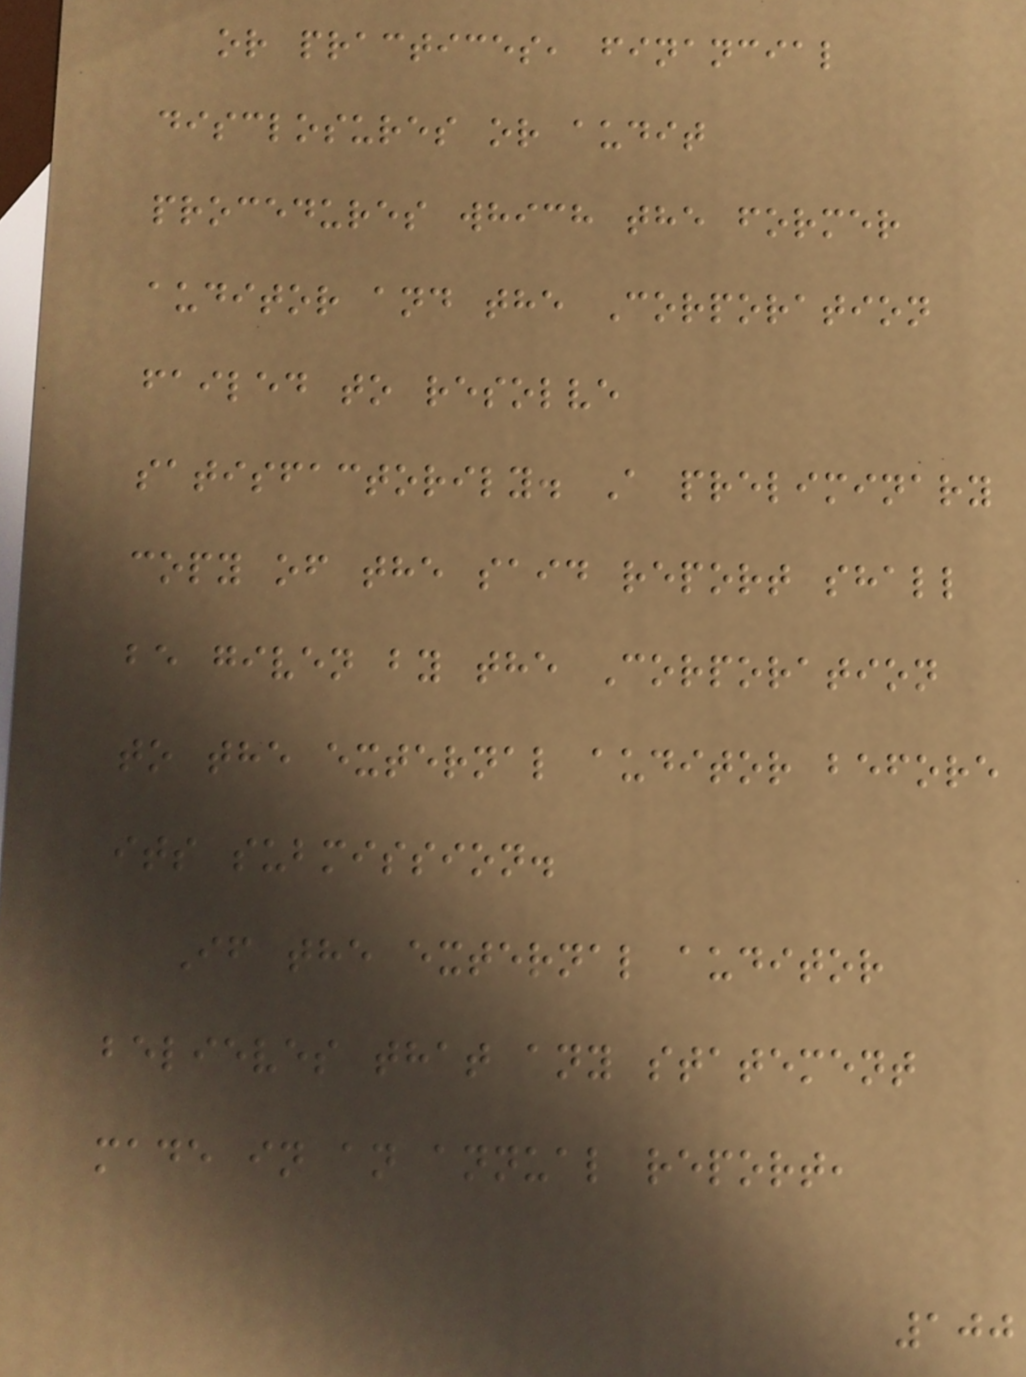or practices, financial
disclosures or audit
procedures which the former
auditor and the Corporation
failed to resolve
satisfactorily. A preliminary
copy of the said report shall
be given by the Corporation
to the external auditor before
its submission.
If the external auditor
believes that any statement
made in an annual report,
100
